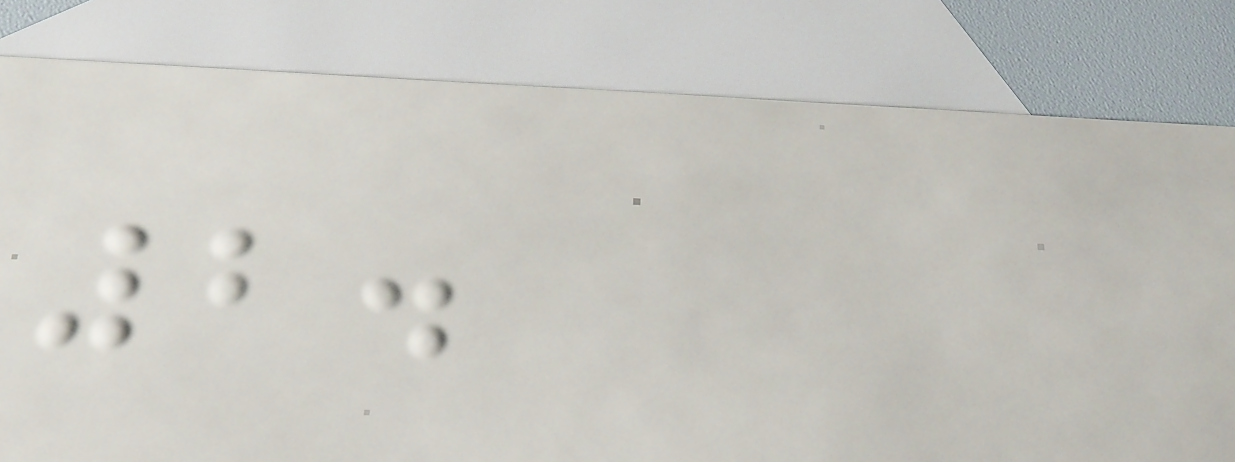2.
